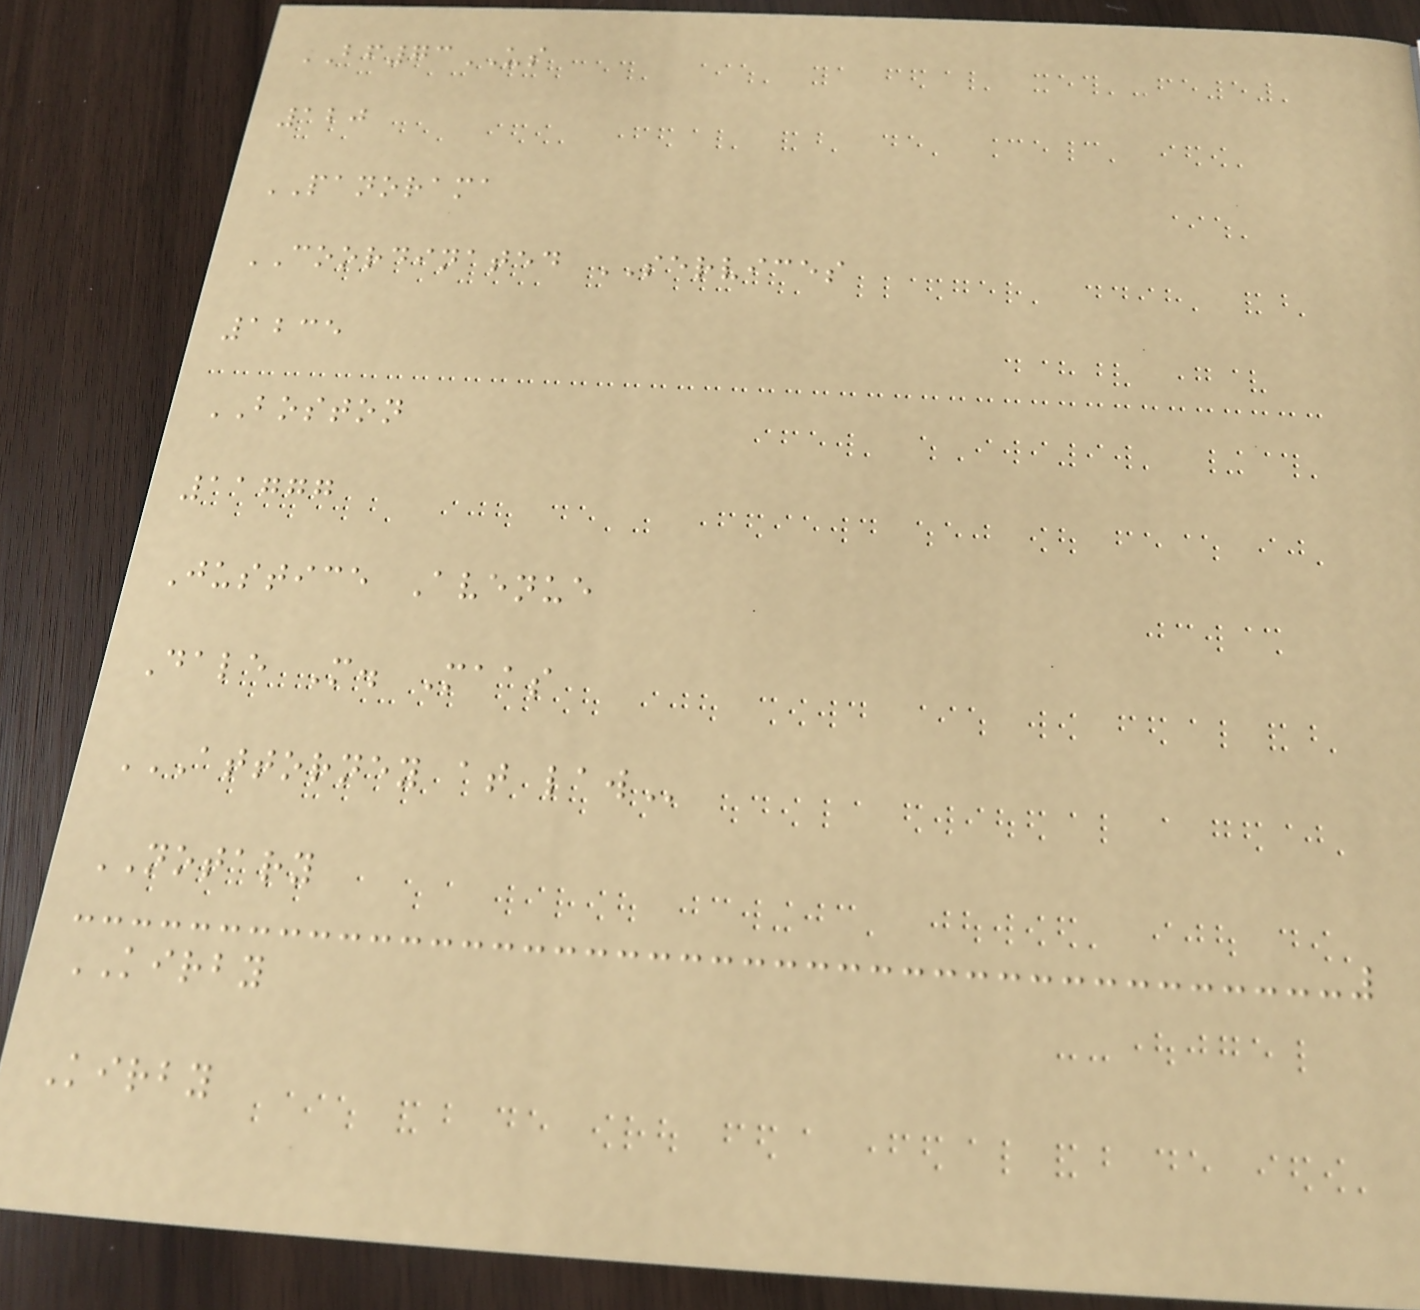BF73US
120
PANORAMA
COORDINATED SERVICES
1235
BOSTON
11777
Justice Avenue
Dale M. Maas
ATTORNEY AT LAW
NOTARY
KIRBY
Kirby
